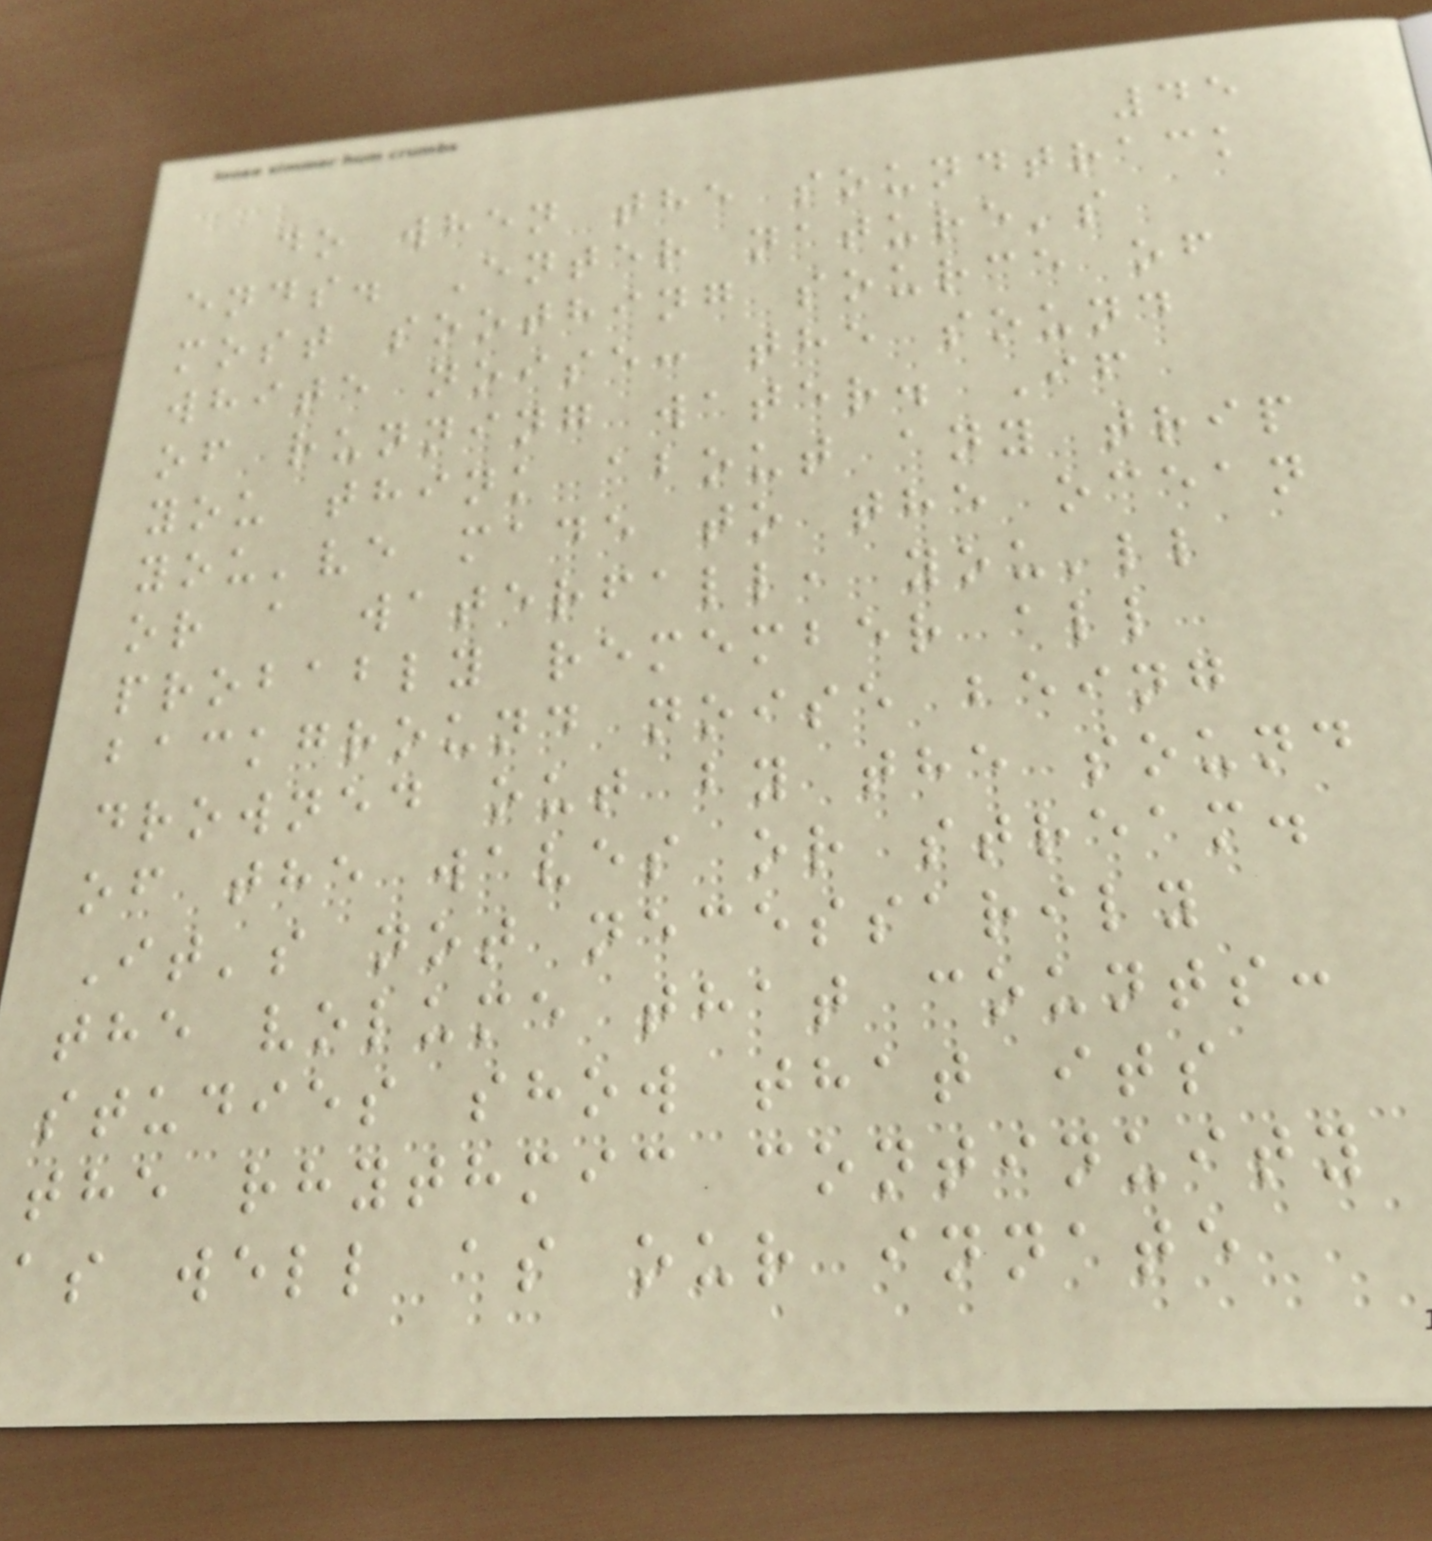45
do when the soundtrack
ends. Enter nature's
most soothing source of
white noise: the sound
of running water. If
you think about any trip
you've made to the ocean
or a waterfall, you'll
probably remember all
background noise being
drowned out by the sound
of the waves or stream.
It's not necessarily
the volume that counts:
studies show that its
the rhythmic continuity
as well as our innate
